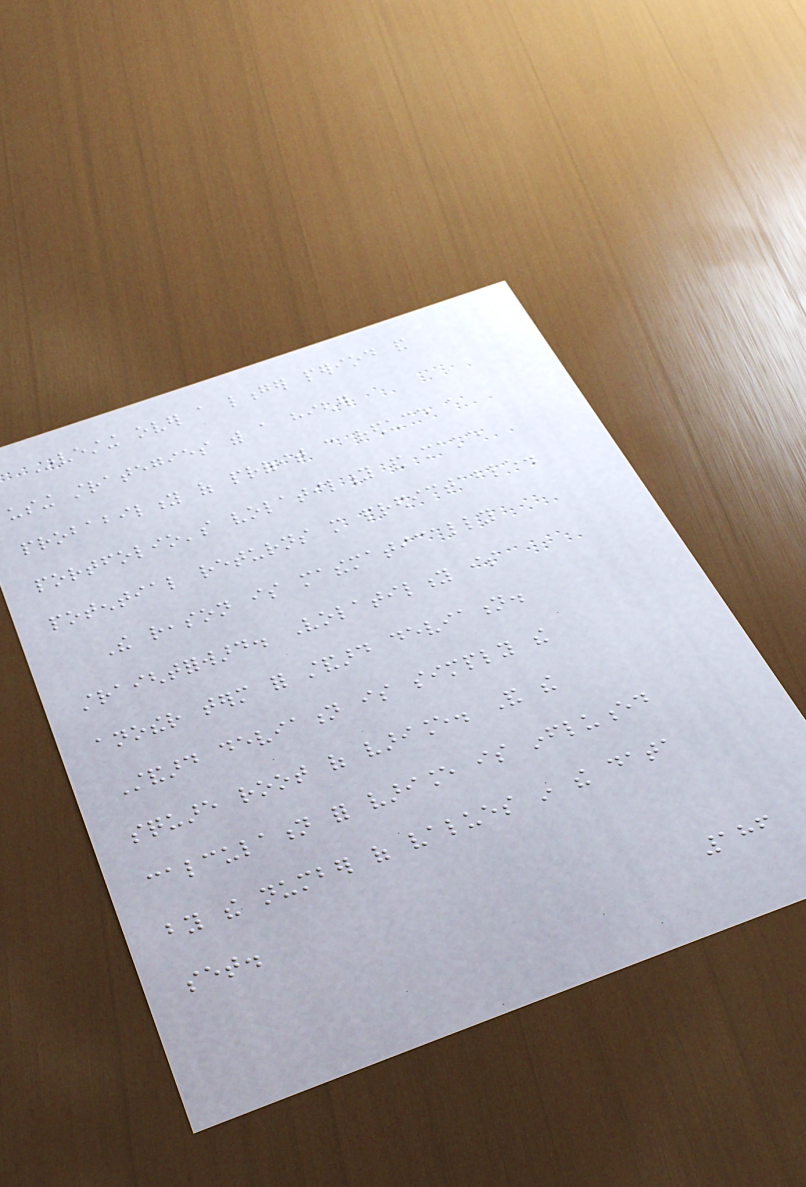Investing over a longer period and
using strategies with a higher
probability of profit can reduce a
portfolio's volatility and make
potential returns more predictable.
The reason is mathematically
straightforward. Volatility is
another term for standard deviation.
Standard deviation is simply the
square root of variance. And the
calculation for variance is influenced
by the number of values in the data
set.
186
